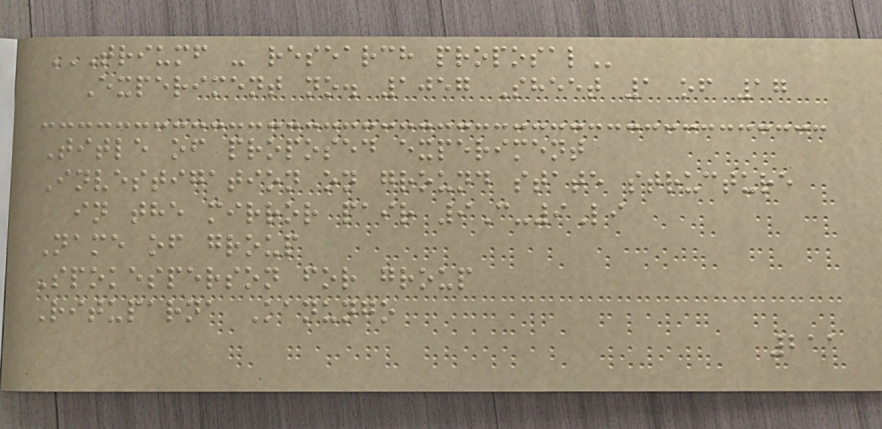TRIUMF - RESEARCH PROPOSAL
Experiment no. 1057 Sheet 1 of 17
Title of proposed experiment
Investigation on ground state structure
in the mirror pair 9C-9Li
Name of group
Spokesperson for group
Rituparna Kanungo
211
